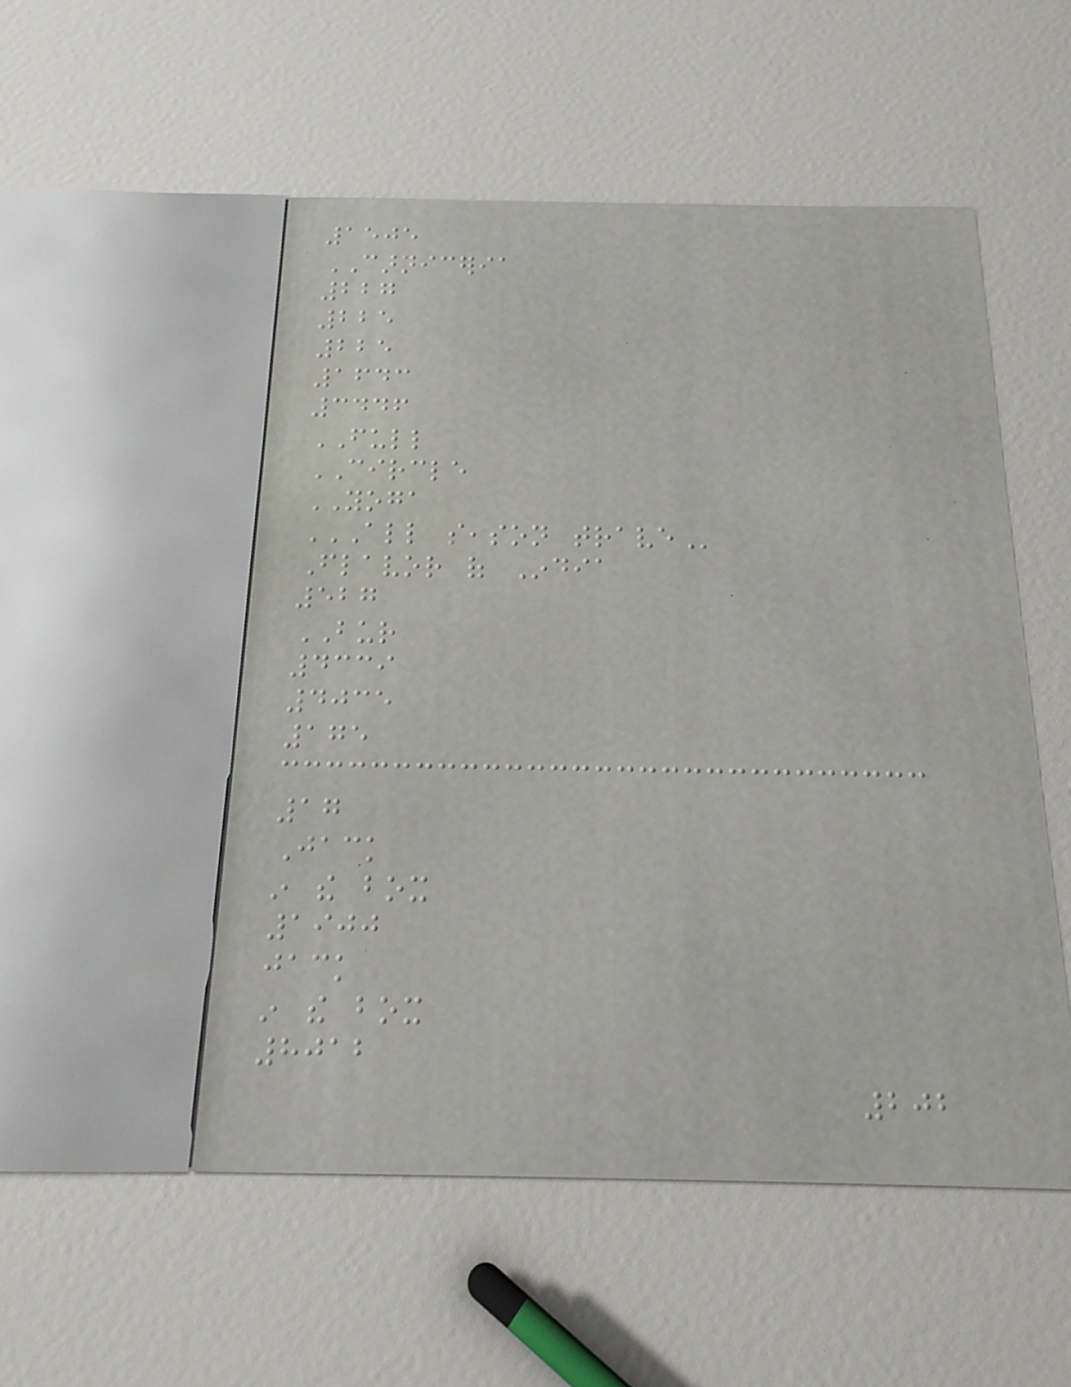1505
CARNICERIA
227
225
225
1643
3446
FULL
CIRCLE
YOGA
ALL SEASON TRAVE
Flavor of India
527
BUR
4339
4035
175
17
Jack
in the box
1900
jack
in the box
8012
202
